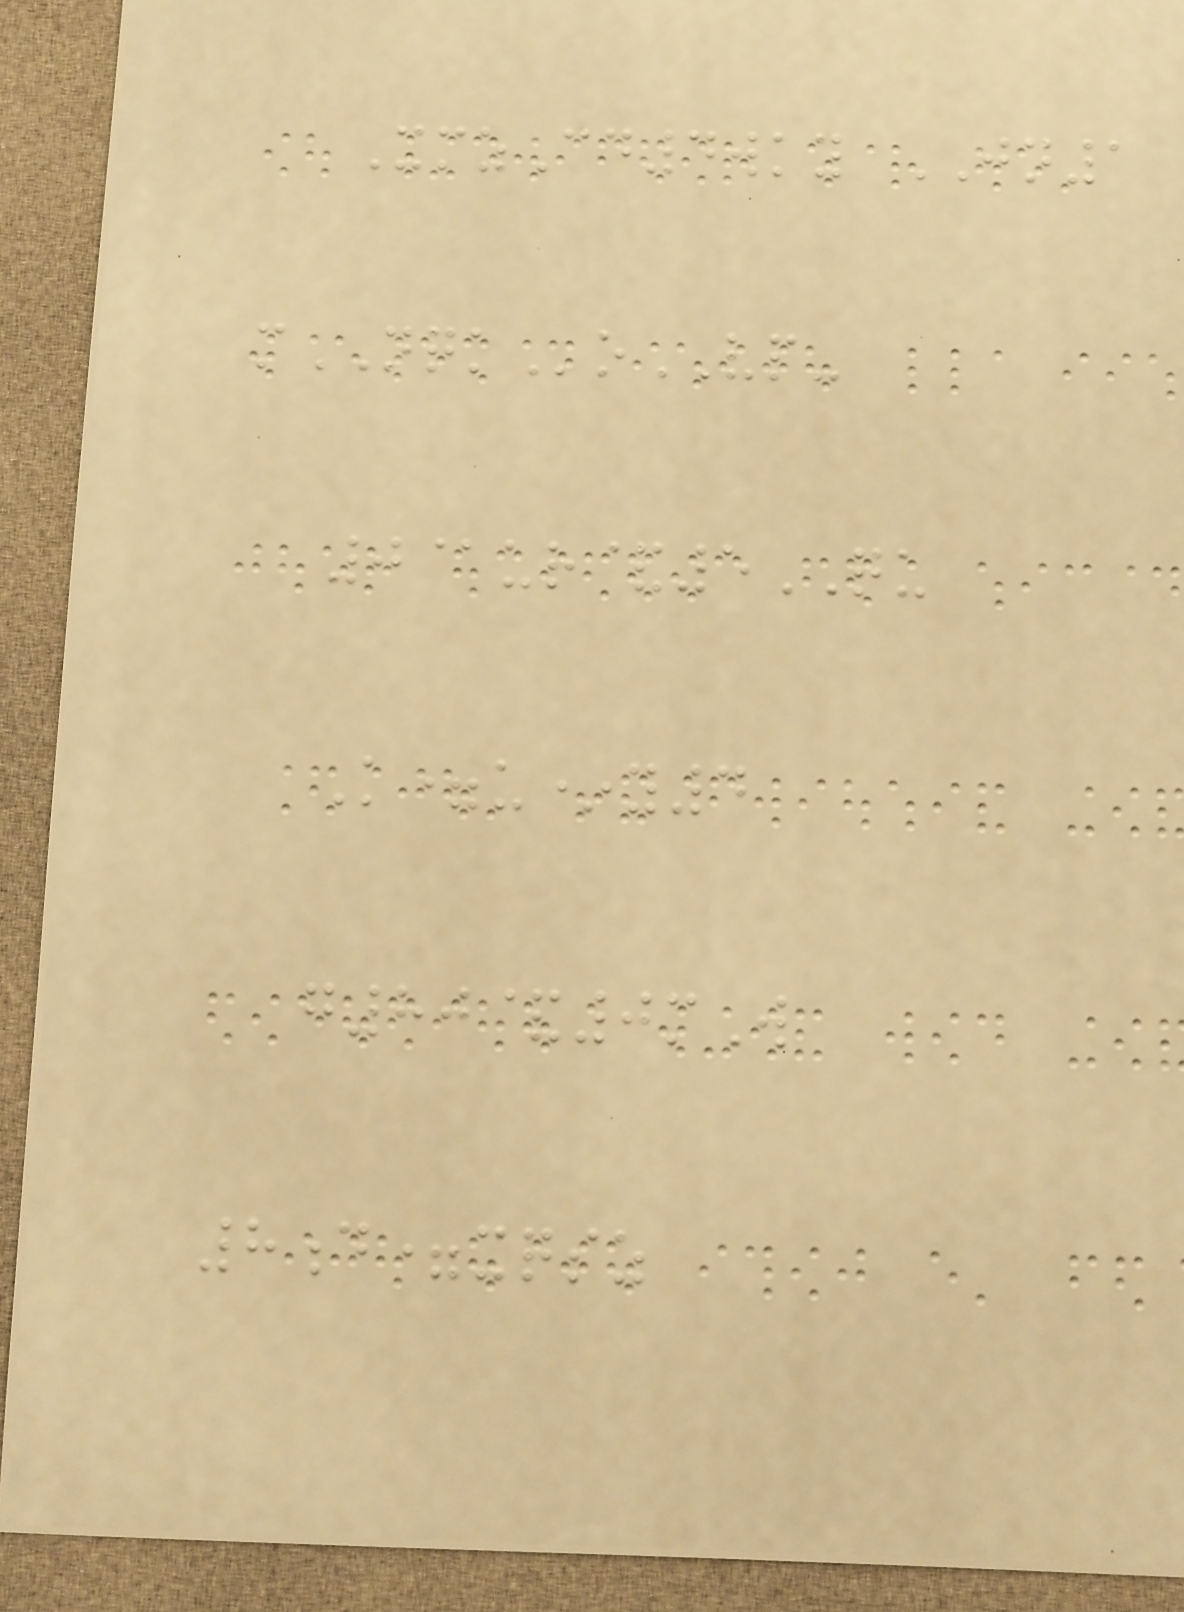XmzCd4wky JN1
mNQKoVP-
0@ur&5QU
K=u*y4
g80&0mW
8d=xqsz
